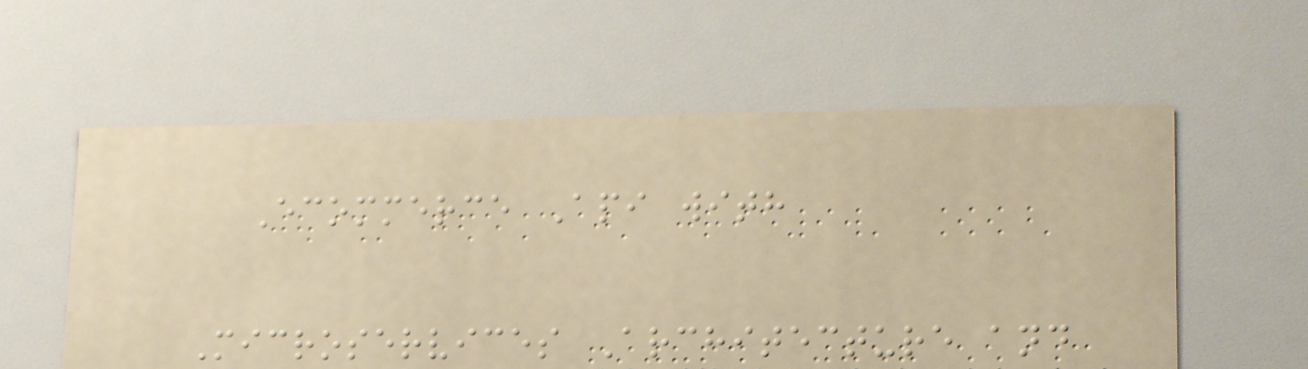Ecommerce Api with
Microservices Architecture and
